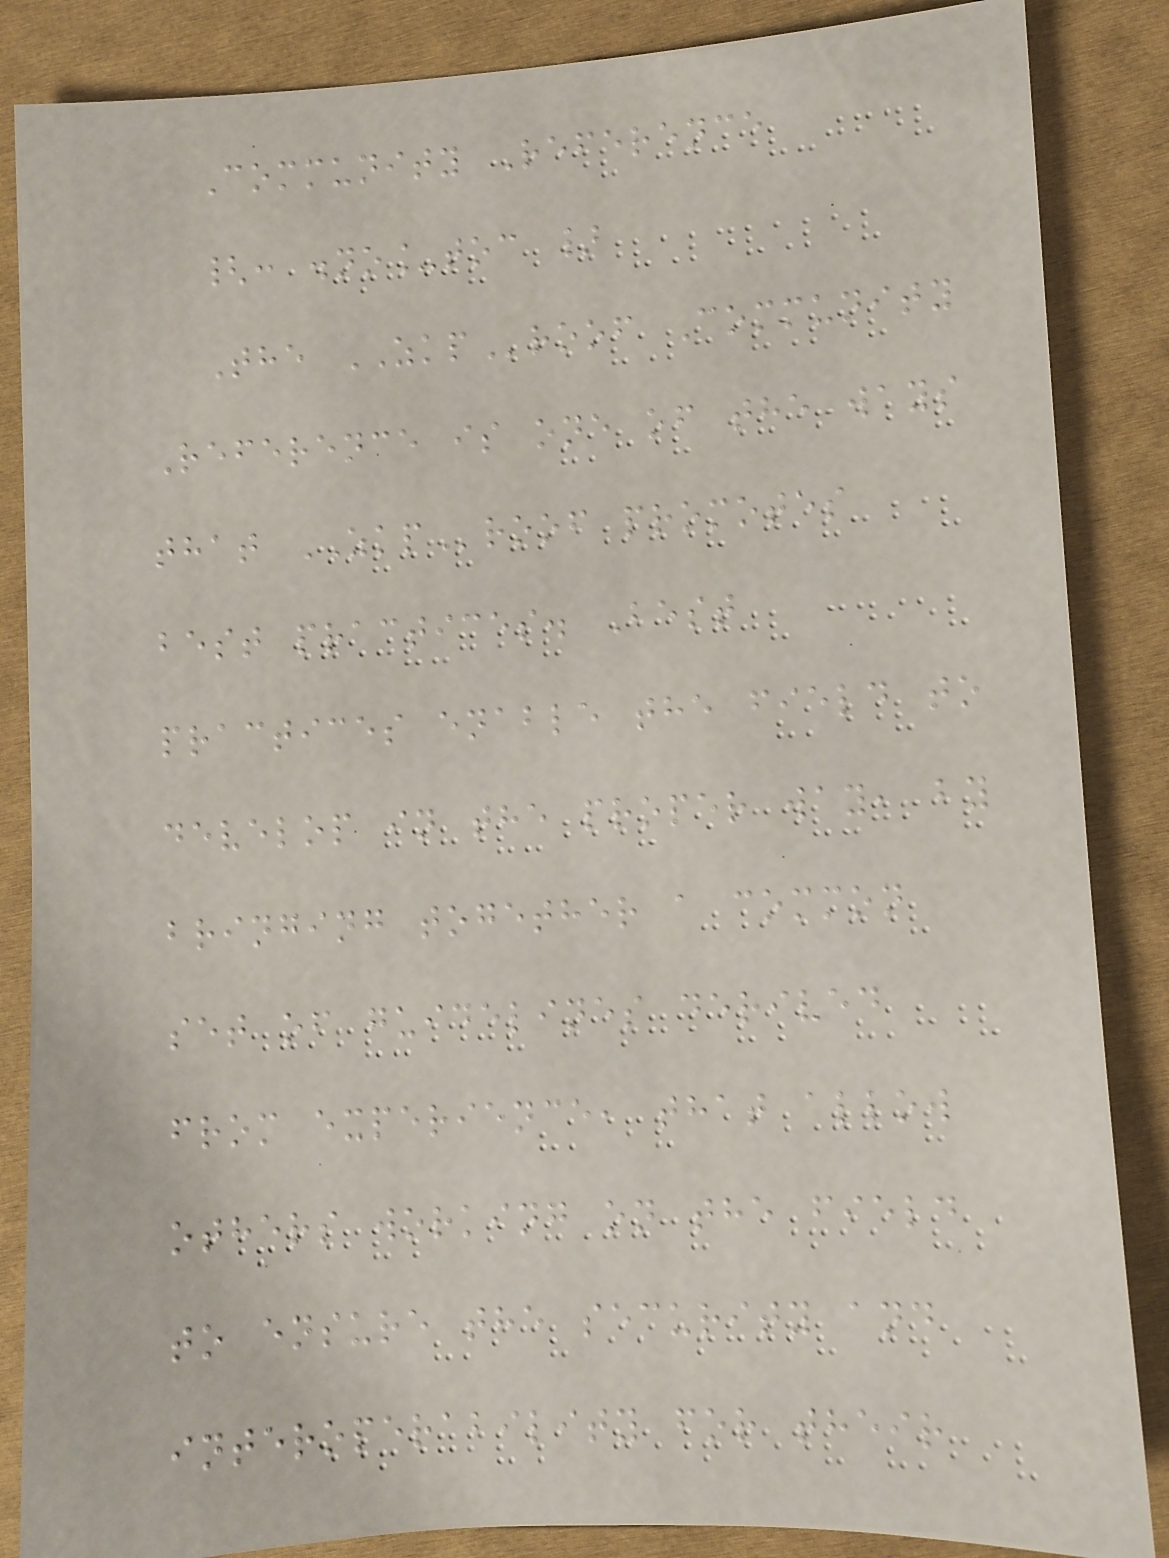Community Reference
{: .no_toc }
The ZKProof Community
Reference is one of the ways
that ZKProof promotes
best practices. Best
practices enable the field to
develop in the proper way, by
bringing together a common
set of guidelines derived
from experience, that allow
others working on the field
to ensure the security and
interoperability for their
